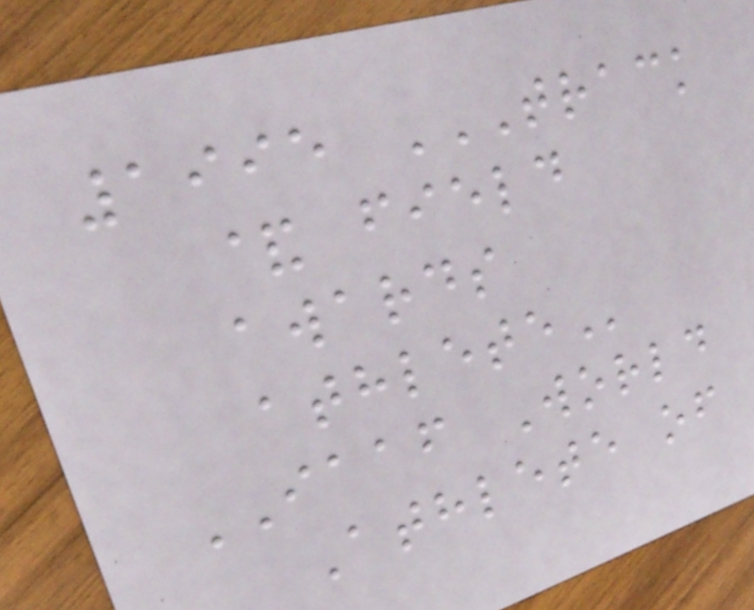1995 TRACK
& FIELD
AWARDS
ATHLETE
IAAF World
Athlete of
